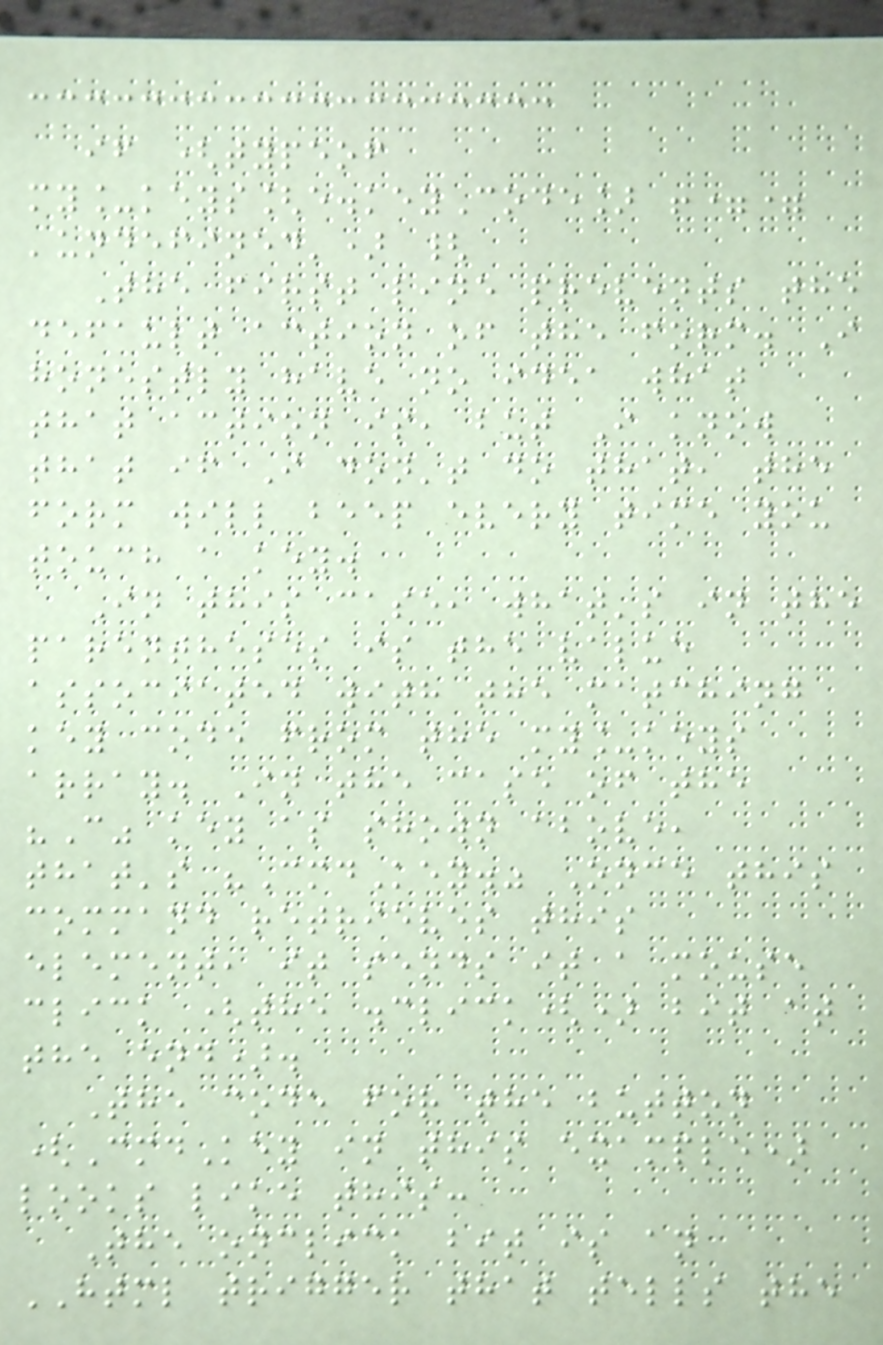if (typeof
my_keys[e.keyCode] !==
'undefined') {
The first line prevents the
default action of the form. I
honestly have no idea what
that action is, but I know
that if I don't do that, the
form will beep every time you
touch a key.
In this case, what's in the
parentheses is the value
associated with the matching
key code from the my_keys
array. In the case of the
"C" key as shown above,
that's "CmdKey." Once this
command retrieves this
element, it sends it a mouse
click (the .click() bit at
the end).
The code for the button
(CmdKey in this example)
looks like this:
The onclick bit is an
HTML trigger that tells the
